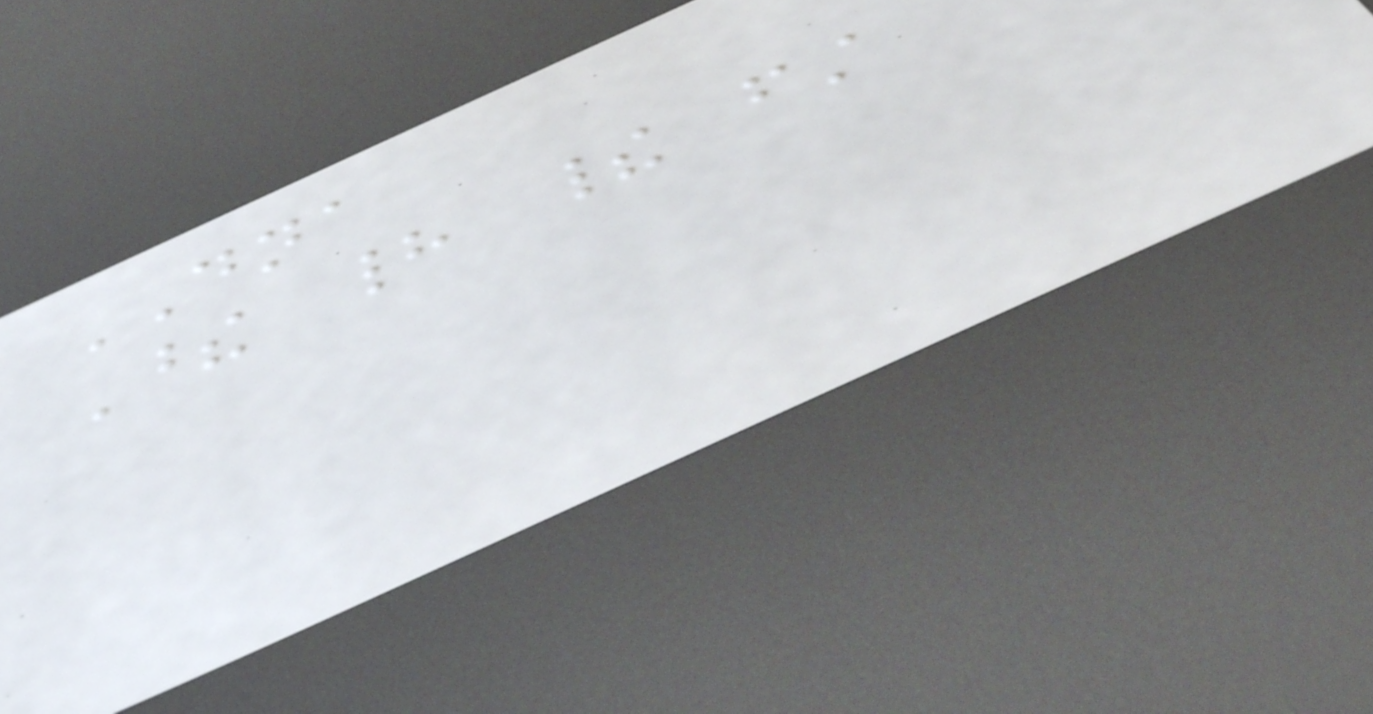DNA
These had their first
